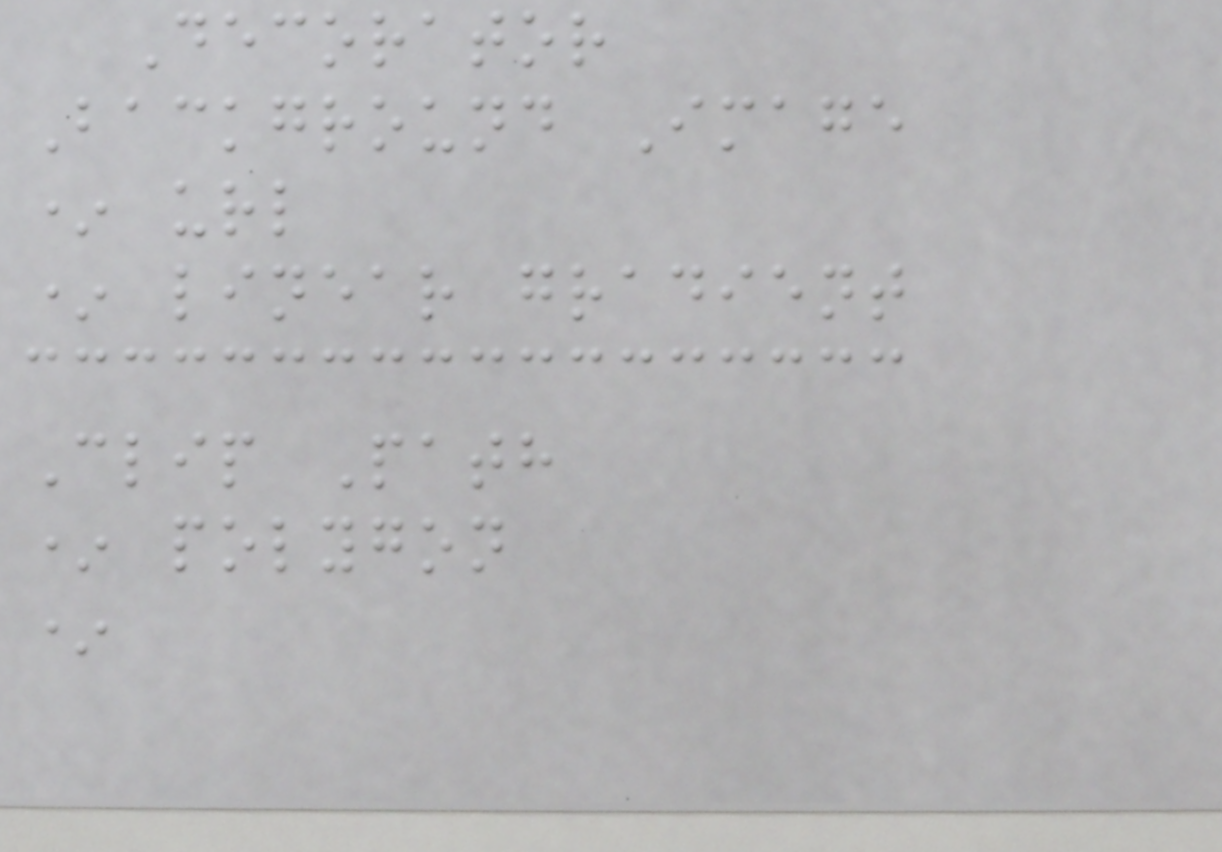Decorator
Background Image
* url
* linear gradient
Clip Path
* polygon
*
